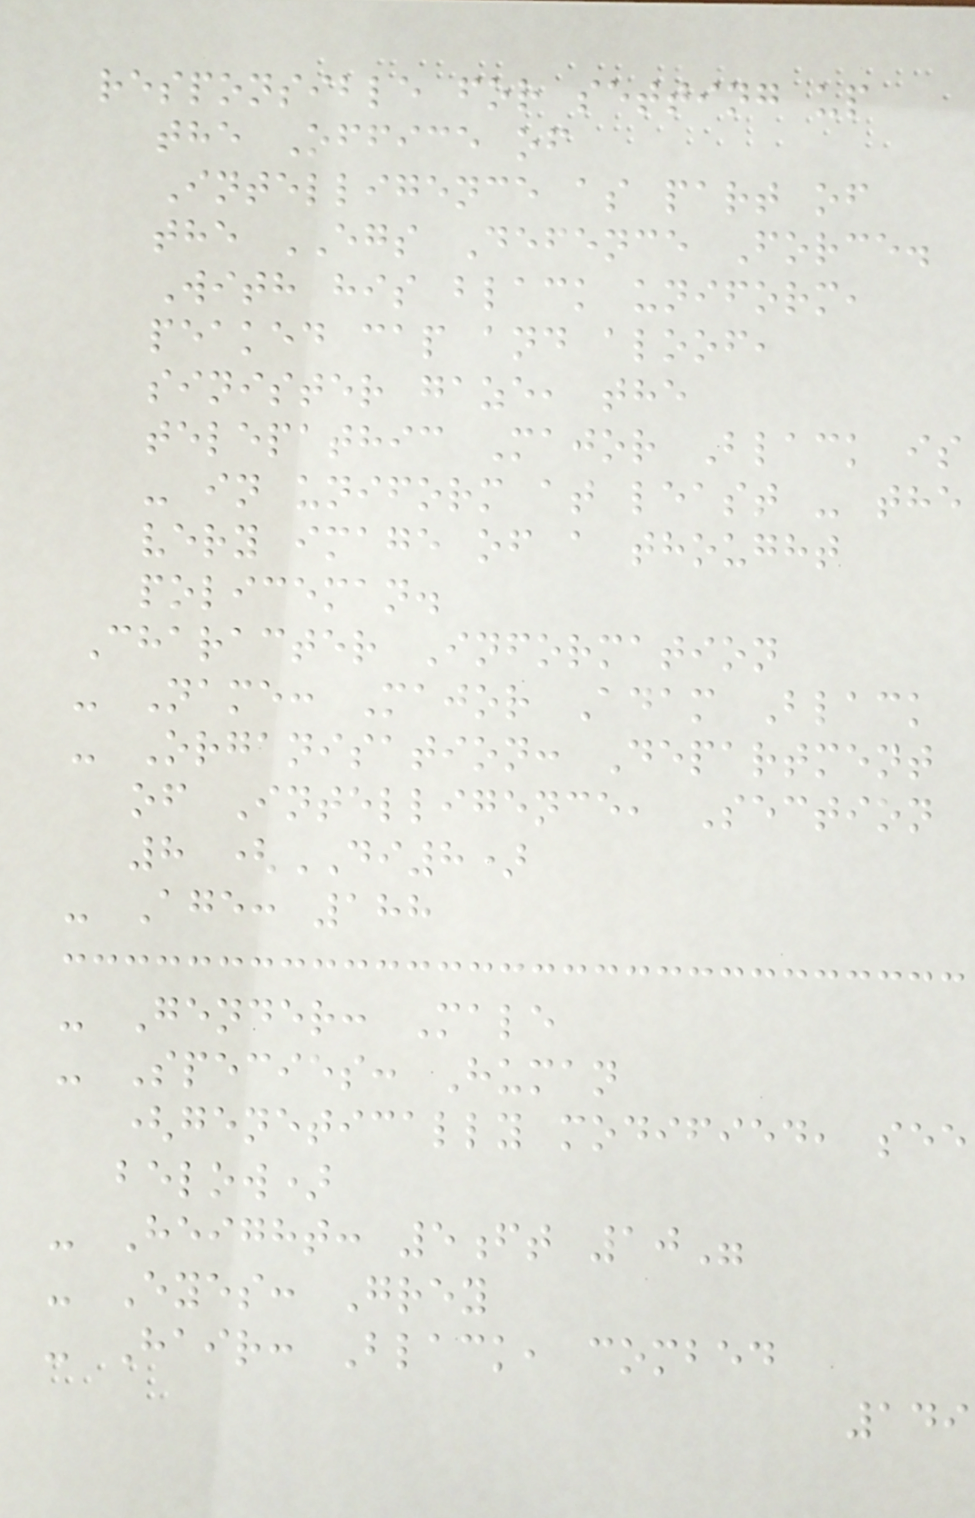responsible for setting up
the Office of
Intelligence as part of
the EGS Defence Force.
With his black uniform,
peaked cap and aloof,
sinister gaze, the
telepathic Major Black is
- in uniform at least - the
very image of a thought
policeman.
Character Information
- Name: Major Adam Black
- Organisation: Department
of Intelligence, Section
8 (DI8)
- Age: 188
- Gender: Male
- Species: Human
(genetically modified, see
below)
- Height: 5ft 10"
- Eyes: Grey
- Hair: Black, combed
149
